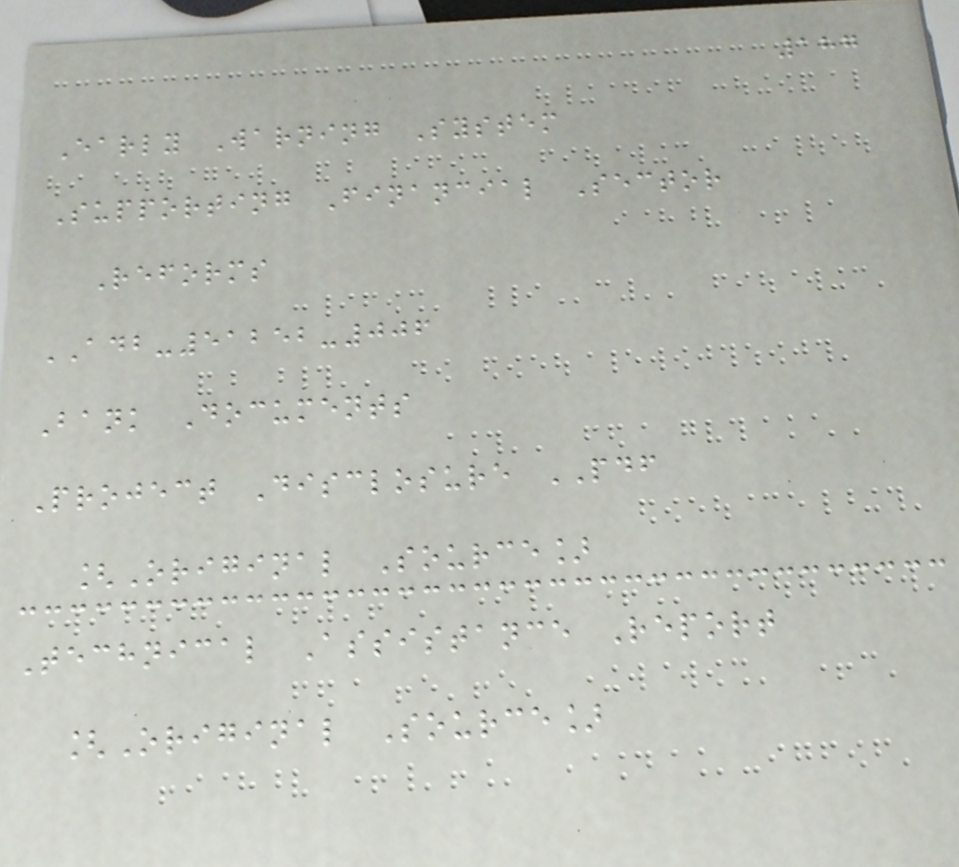187
Early Warning System
Supporting Financial Sector
Reforms
ADB-51252-006
Bank Documents
Project Disclosure PDF
[Original Source]
Technical Assistance Report
[Original Source]
